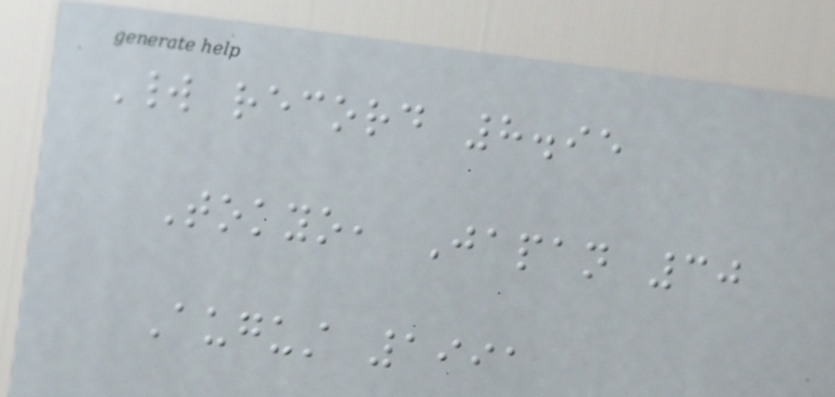World record 8.95
Tokyo, Japan 30
August 1991
